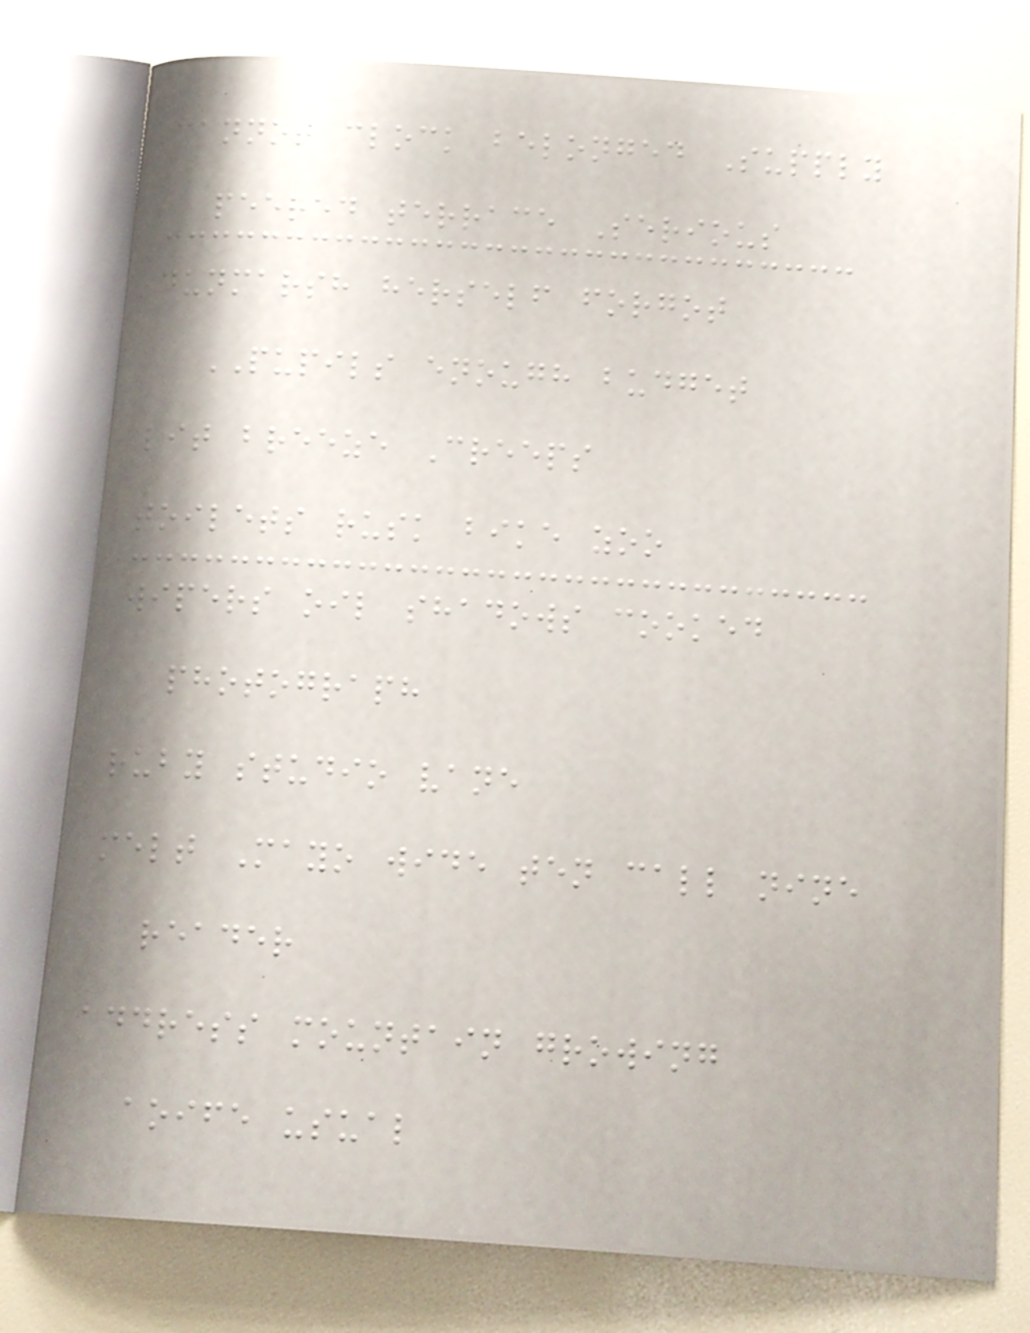cannot clock belonged Supply
peered terrace Serious
dunmarsh herself forgot
PUPILS enough budget
lit breeze Creeps
toilets rusk bike zoo
wipers oil shadows cooked
photograph
ruby studio vane
melt Mayo wide ten call nine
reader
address mountain growing
aoife usual
